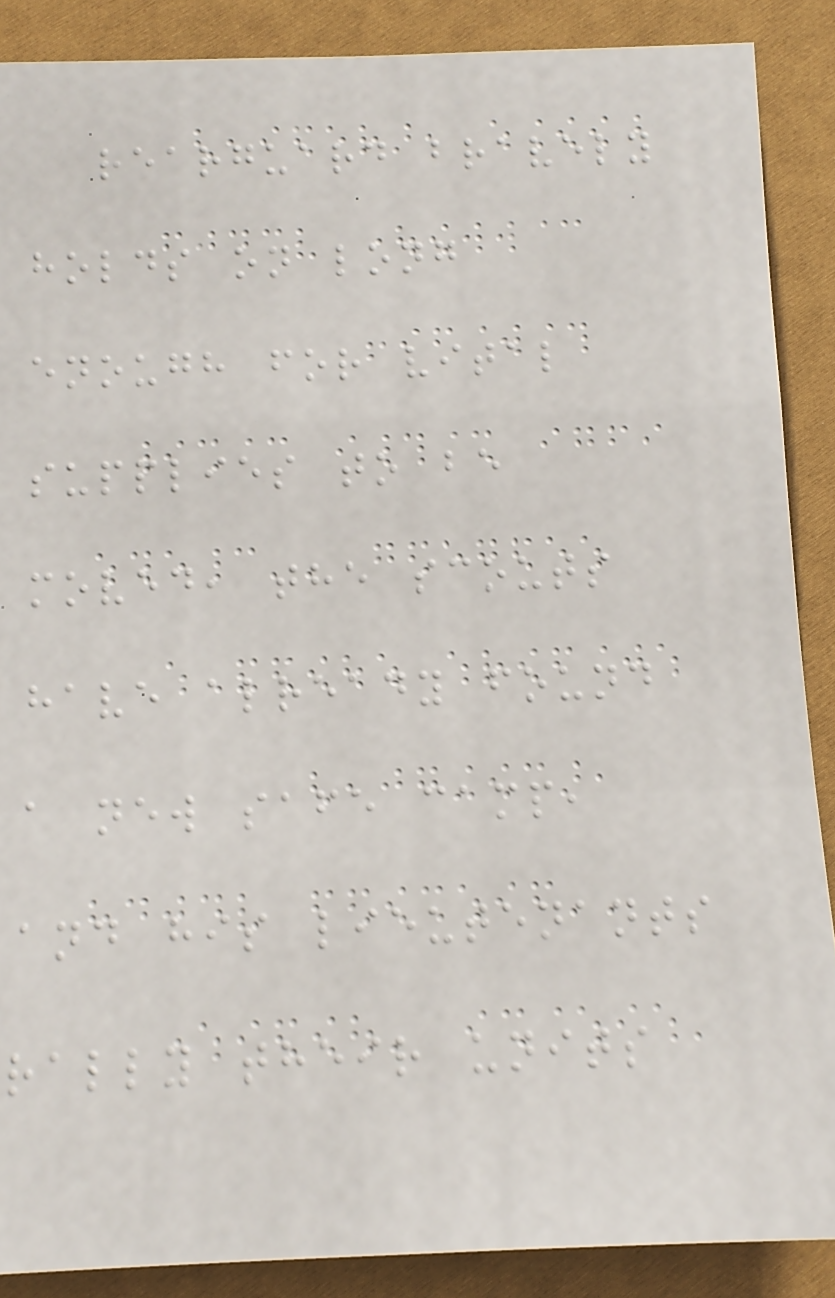rearguard bravely
holds on long
enough for vital
supplies to be
moved, the scouts
have already found
a new safe camp,
and his lieutenants
rally their units
